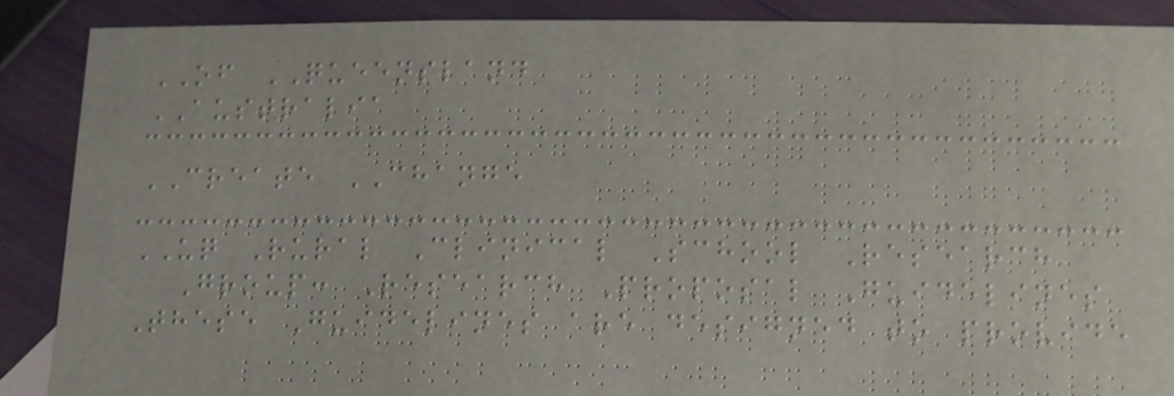OF QUEENSLAND
AUSTRALIA
CREATE CHANGE
UQ Rural Clinical School Research
Group: Research Proposal Guidelines
These Guidelines are designed to provide
